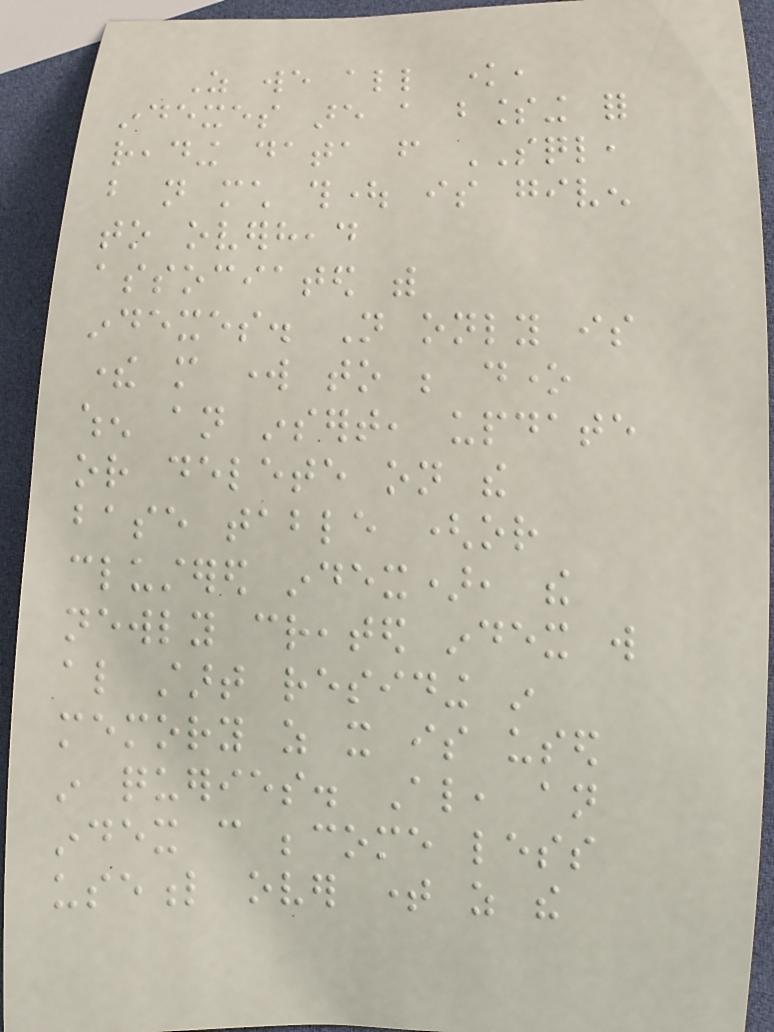As we all know,
indexes are a blessing for
reading data from SQL,
but not much thought is given
to overhead
associated with
indexes. Not only is
there more work to be done
when an insert, update
or delete on the
base table (or
clustered index), the
newly created index will
also start residing in
memory as it is used
in queries. Also, an
index can become less
useful over time as the
